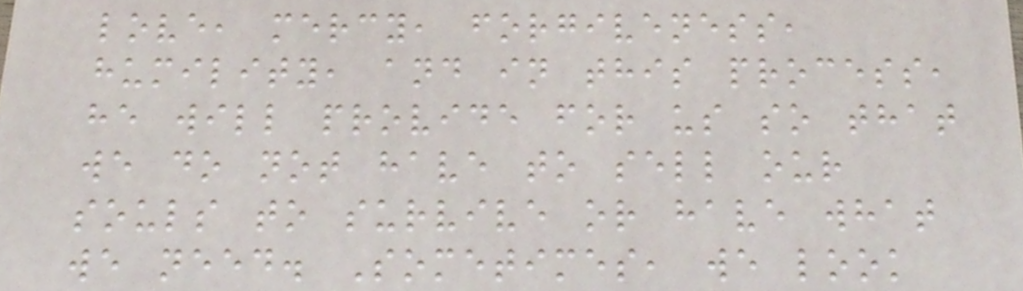love, mercy, forgiveness,
humility, and in this process,
he will provide for us so that
we do not have to sell our
souls to survive or have what
we need. Sometimes, we look
